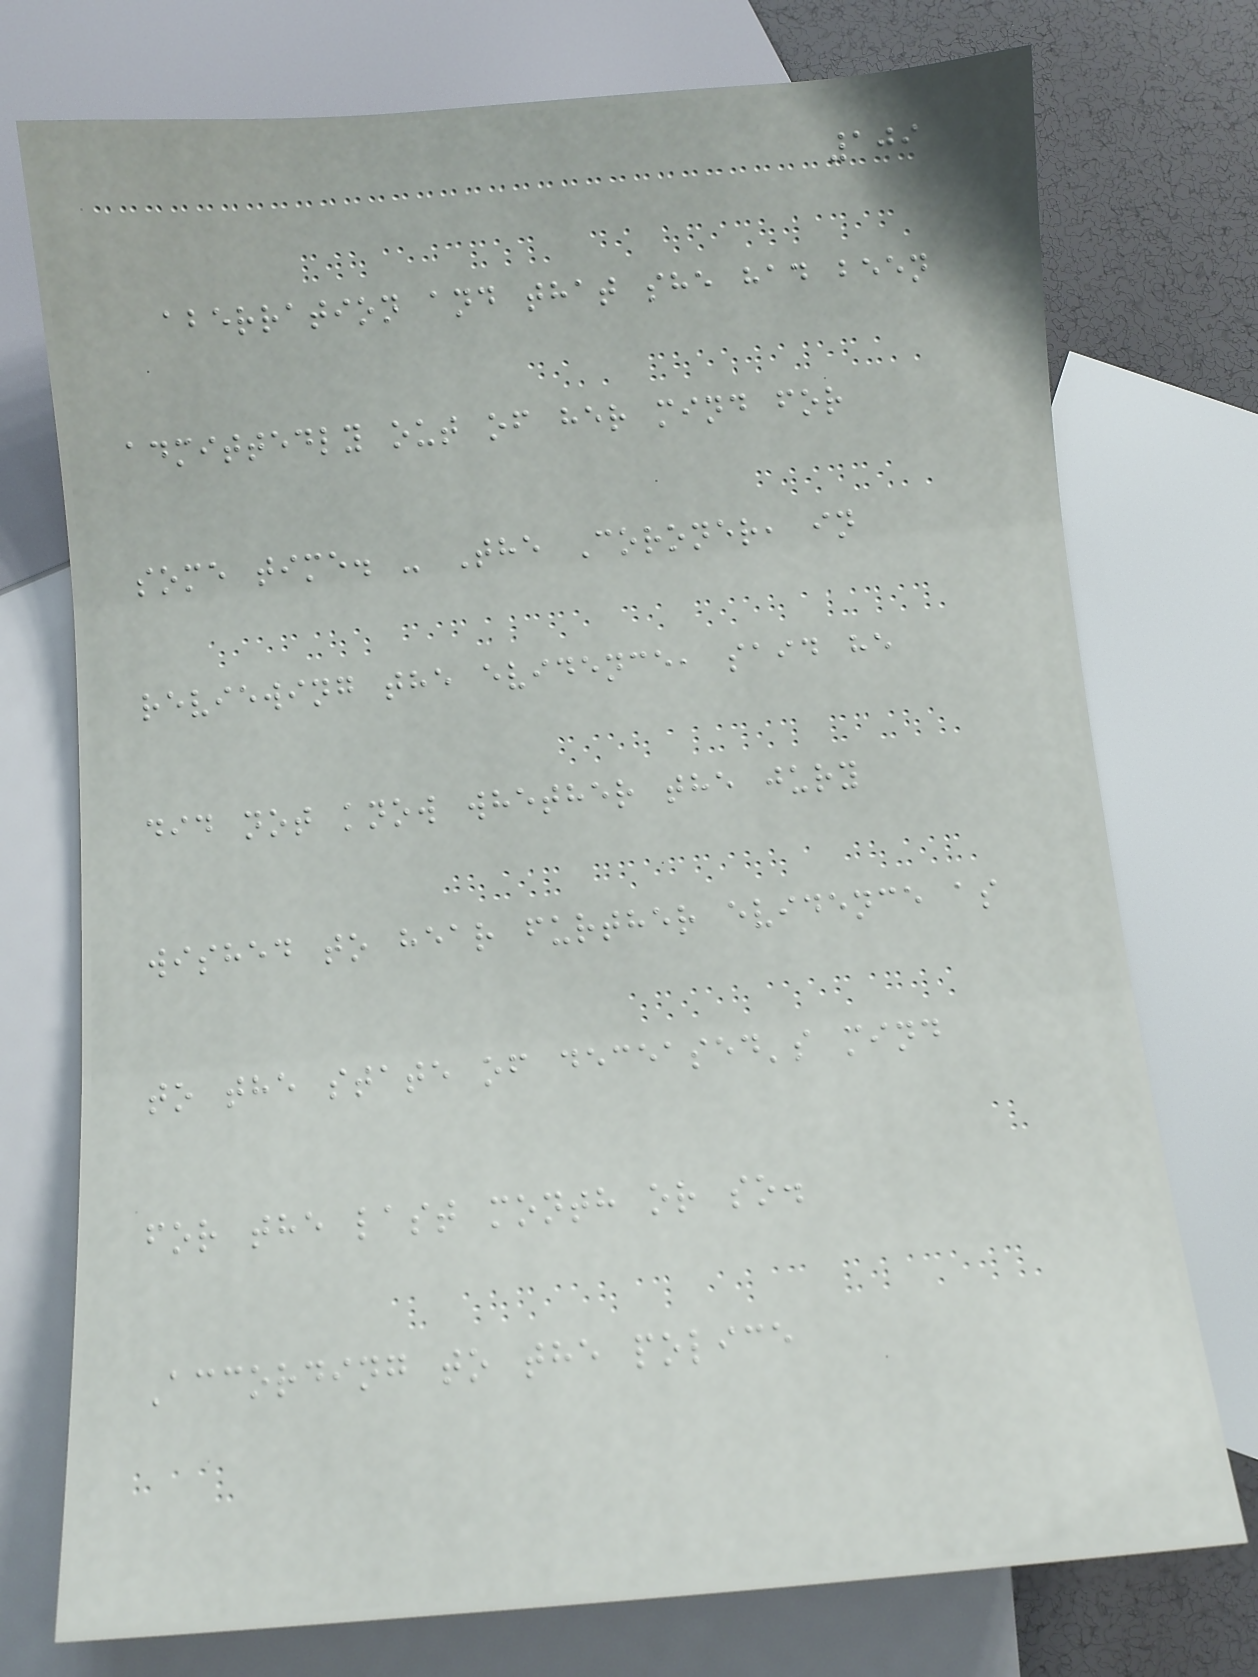109
aberration and that she had been
admittedly out of her mind for
some time. - The Coroner, in
reviewing the evidence, said he
did not know whether the jury
wished to hear further evidence as
to the state of deceased's mind
for the last month or so.
According to the police
